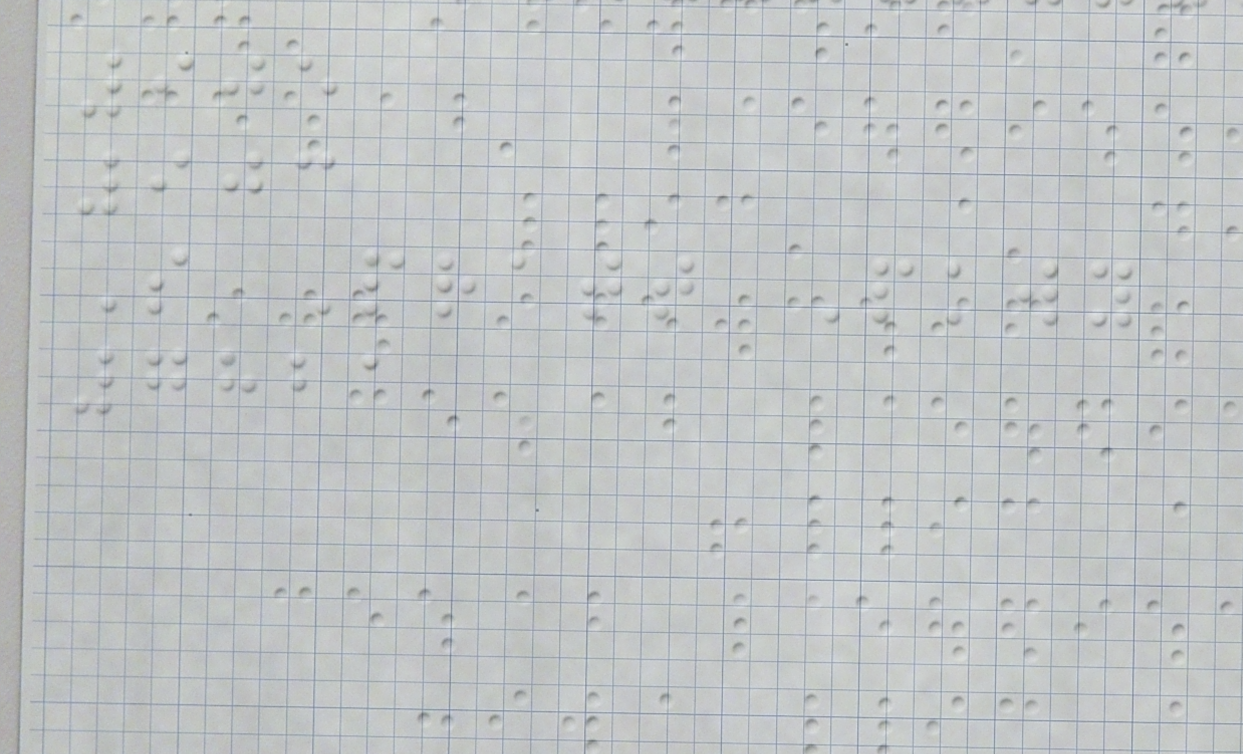905
903
S Pratt Pkwy
7821
